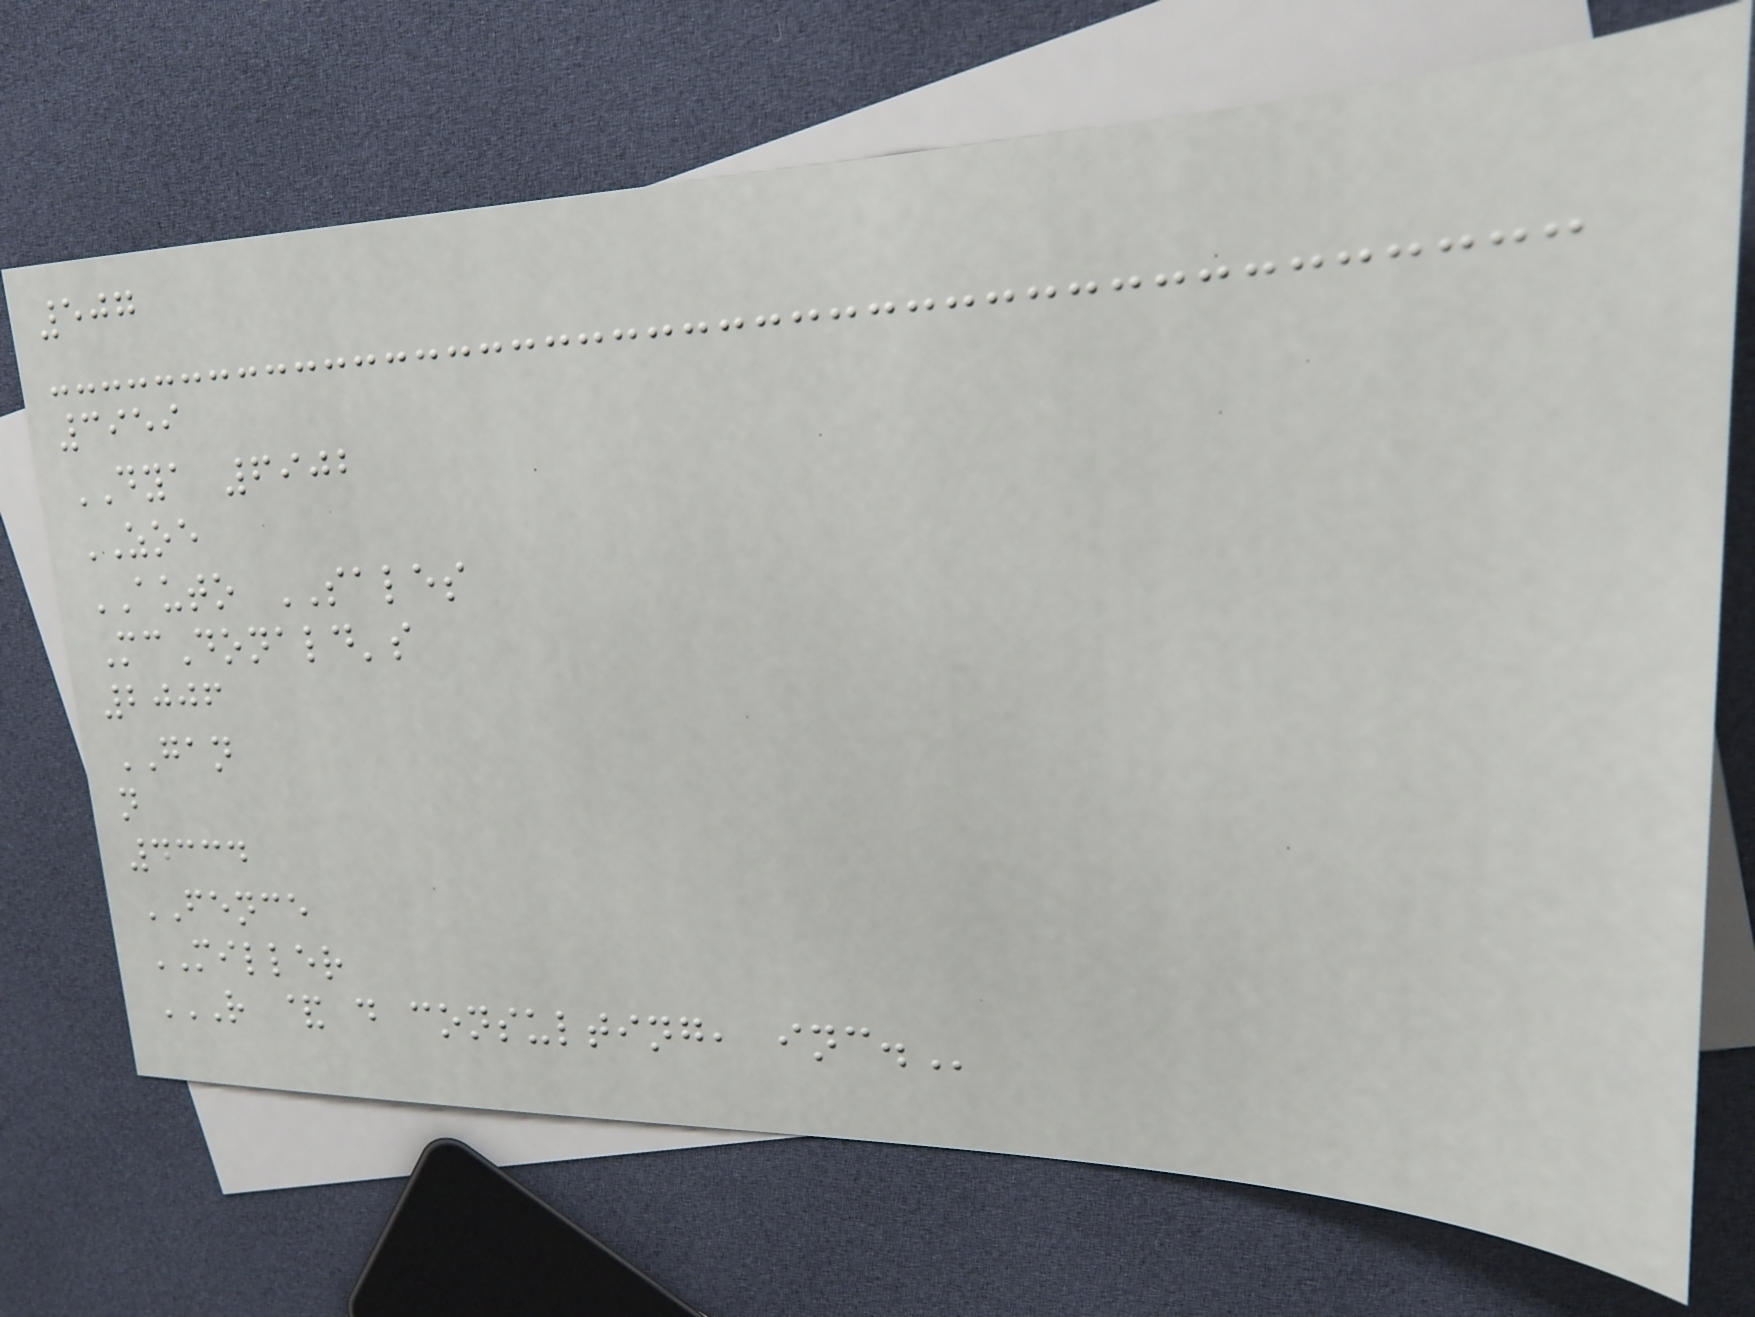507
3959
DYA 6902
ZOE
AUTO SALES
McDonald's
2006
GAN
n
4334
FENCE
MILLER
R & D CONSULTING, INC.
